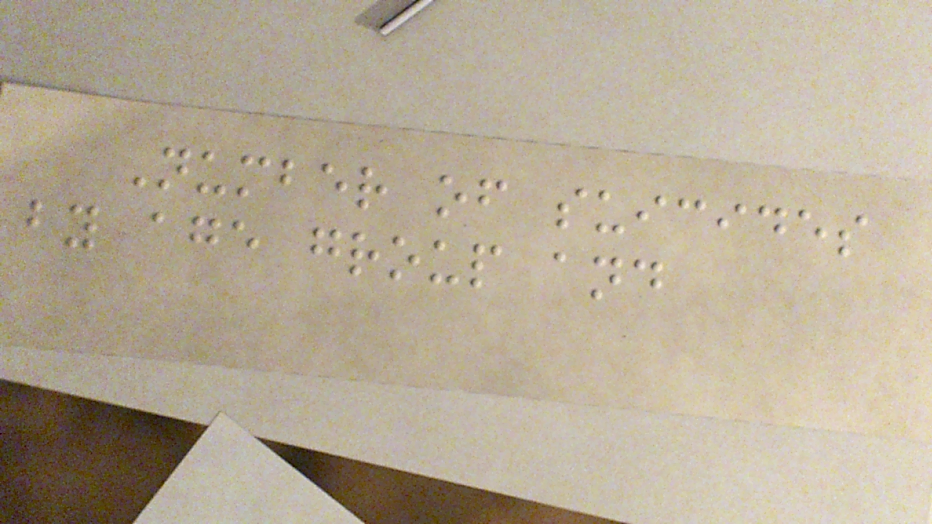Number of suicides
by age group and
